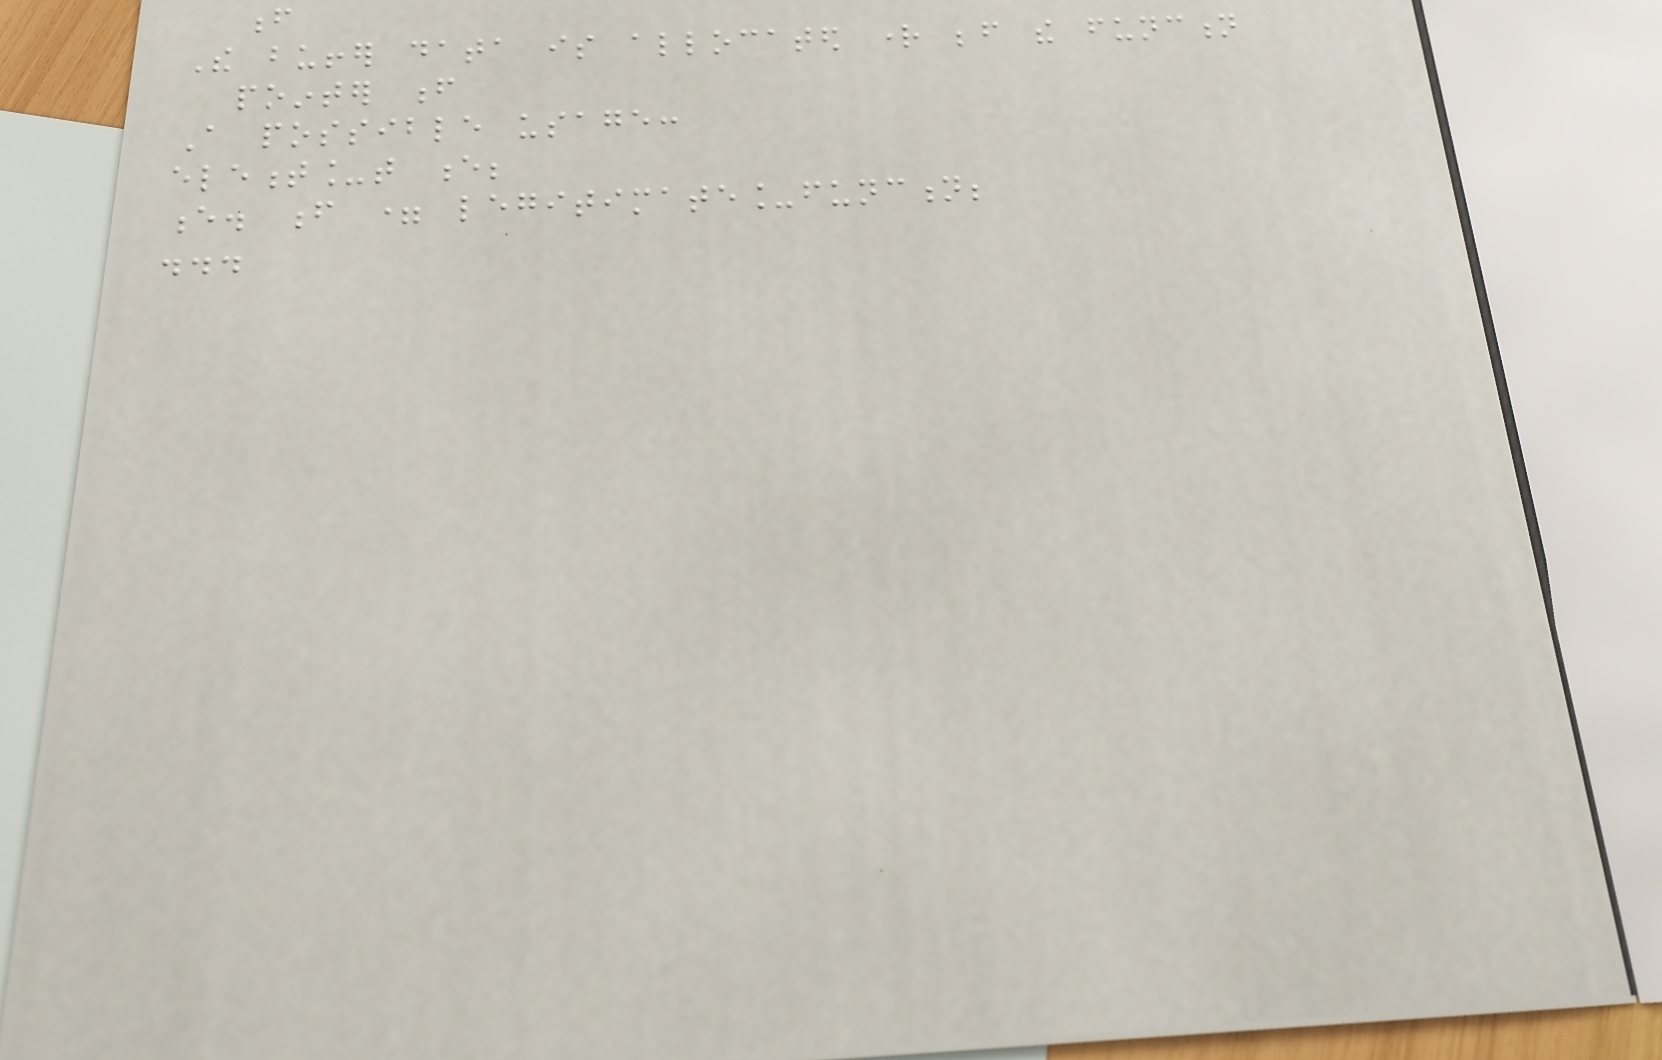f
The buffer data is allocated right before the function
pointer f
A possible usage:
element_t e;
e. f = legitimate_function;
...
